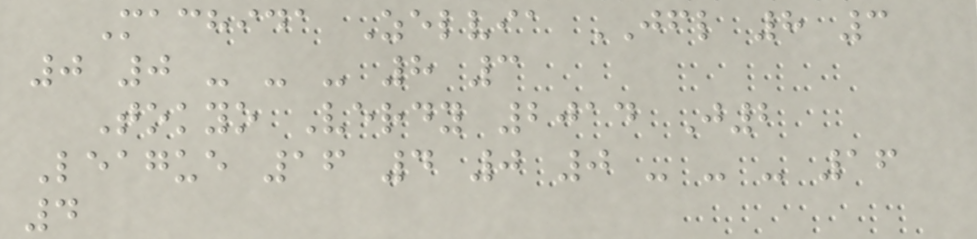Machida Zelvia JFL 8 3
0 0 - - - 8 3
Tokyo Verdy 2014 J2
League 16 4 0 0 - - - 16
4
